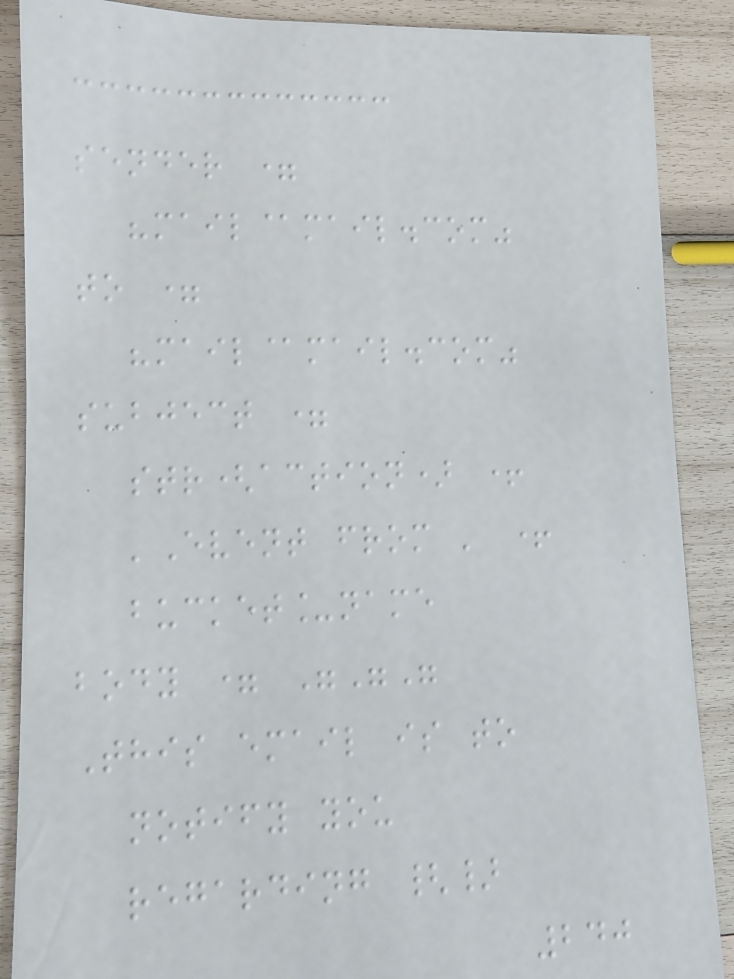sender =
"mail@mail.com"
to =
"mail@mail.com"
subject =
str(action) +
'Event from ' +
bucket_name
body = """
This email is to
notify you
regarding {}
240
